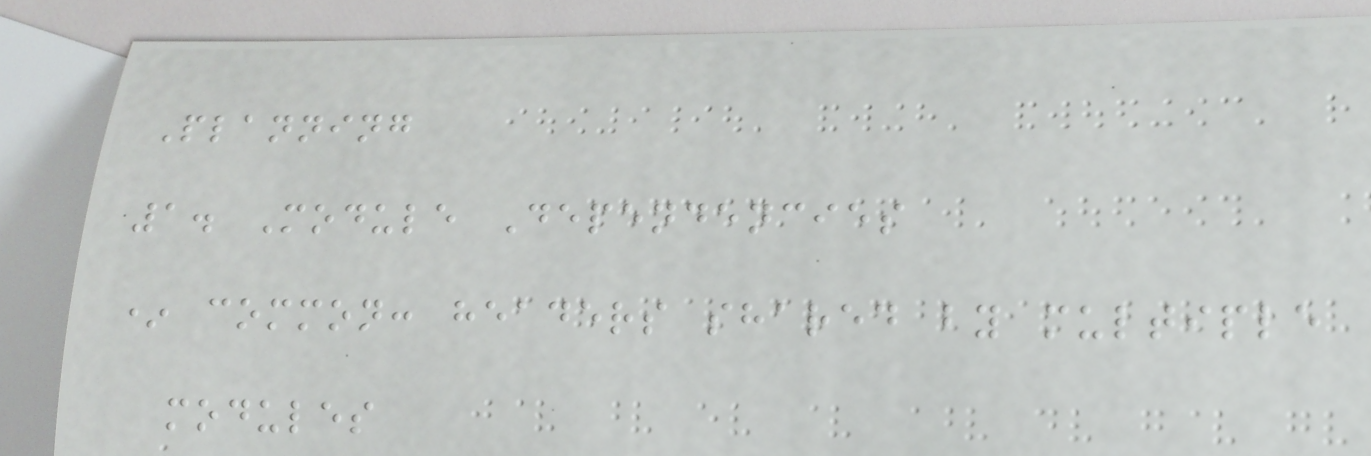Planning
1. Module Dependencies
* common: headers shared by multiple
modules
